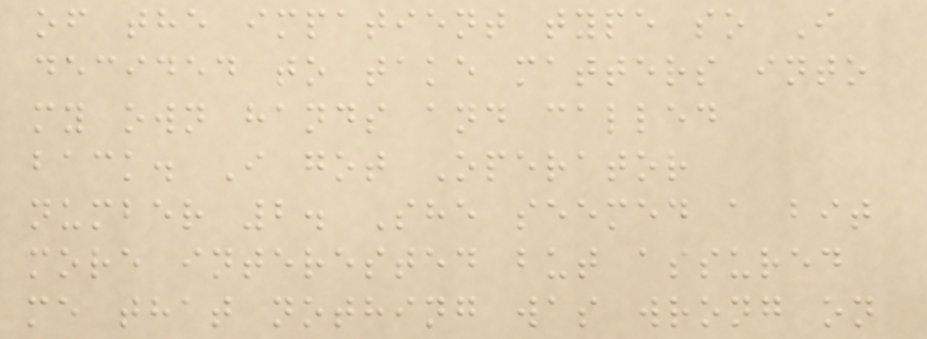of the impatient type so I
decided to take matters into
my own hands and called
back. I got Operator
number 2. She seemed a bit
more interested but assured
me that nothing was wrong on
